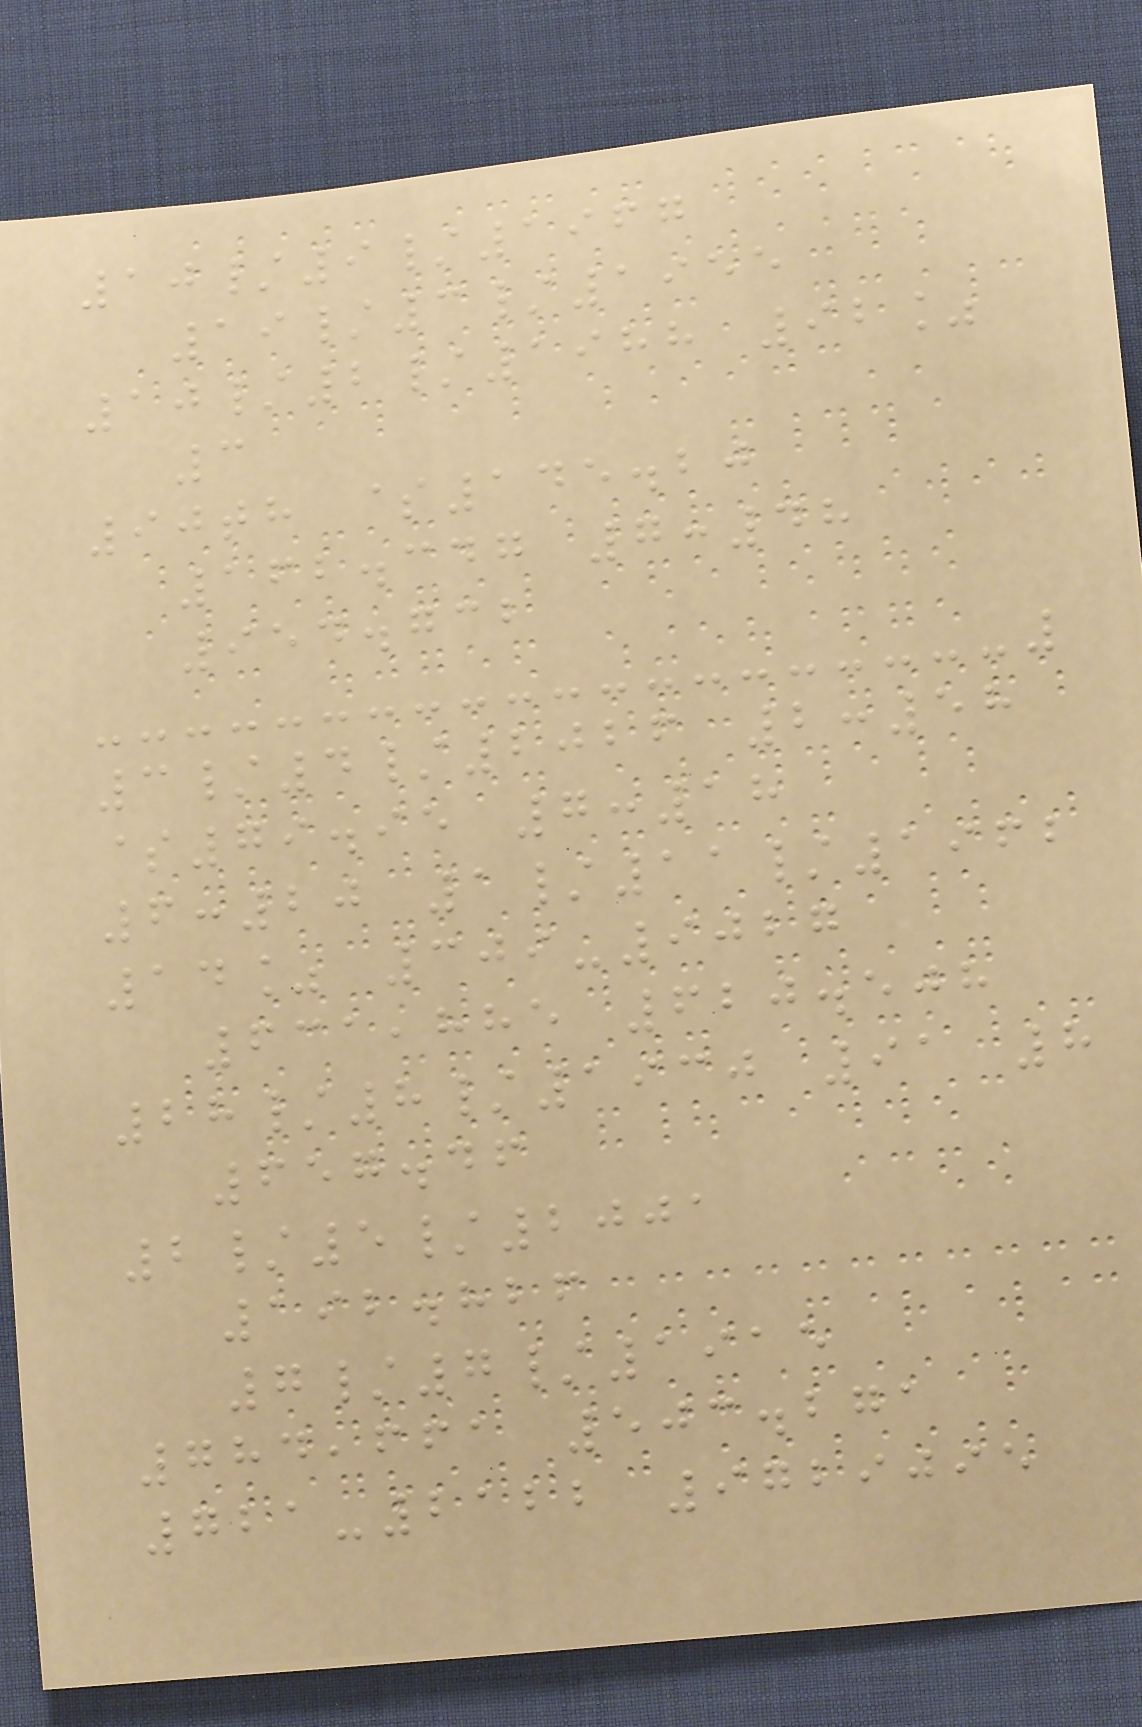10/9/1967
19/3/1955
10/2/1988 92%
3
90th $145.20
162.347 7:48
954.732
3/4/2026 2:58
$79.95 7:18
6:20 1/11/1962
14% 309-9027
631,885 620.508
28/8/1930 91 8
657.46
2/5/2001
192.826
7/7/1915
784,661 503.271
721-2122 9729095
